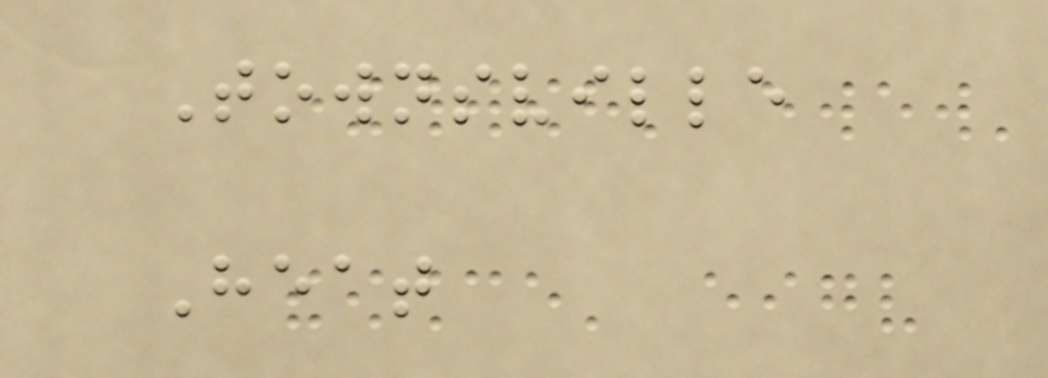Townsville
Heat
